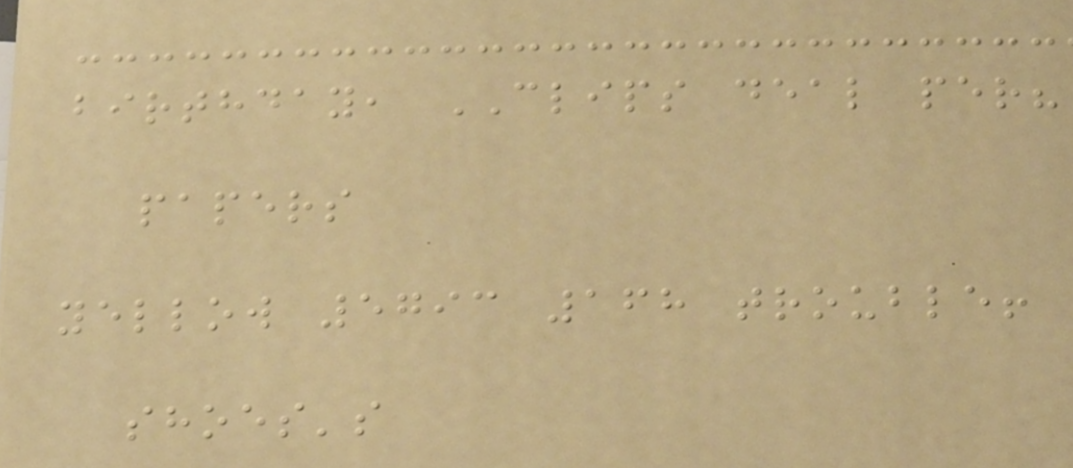birthday, CLIPS deal per?
papers
yellow 5793 168 trouble!
shoes's
